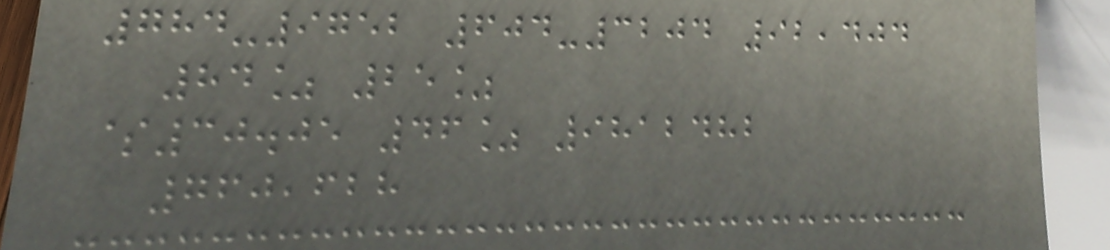784-9752 604-3204 92,404
84% 25%
$30.05 46% 9812482
760,628
